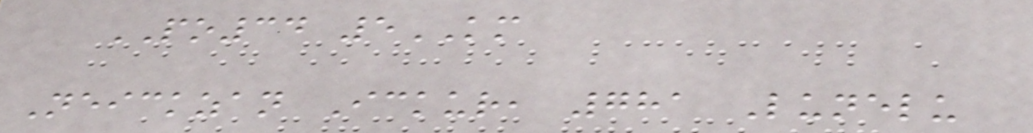PO34 5KM
Neickzan Ickur, 781 Lunelu
